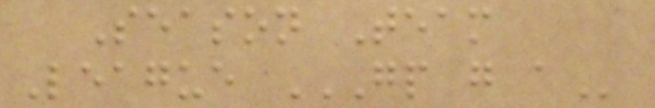Season Team
League GP G A
